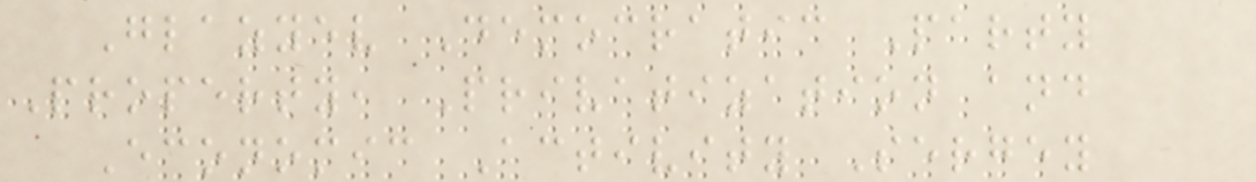Glazyev Democratic Party
Property, Privatization and
Economic Activity Sergey
